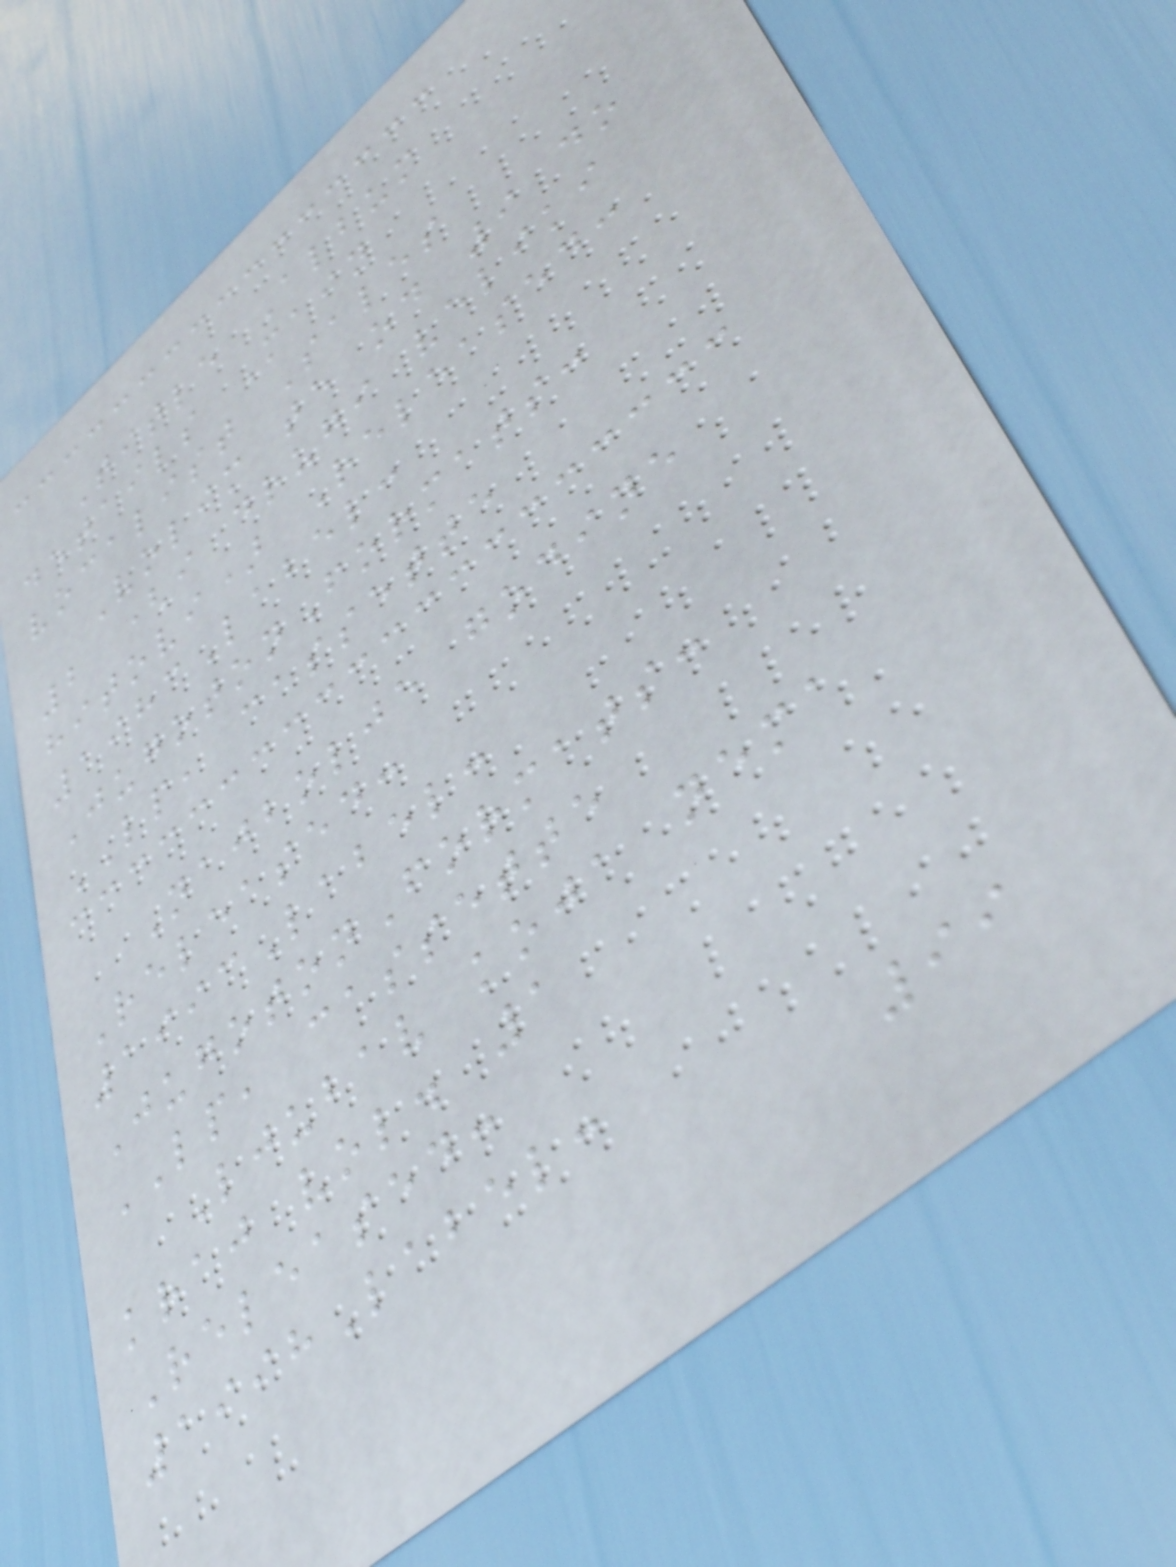Title Album
details Main
vocalist Sales
Volim te od 9 do
2 (i drugi veliki
hitovi) Released:
1983Label:
JugotonFormats:
LP, cassette
Najbolje godine
Released:
1993Label:
JugotonFormats:
LP, cassette
Ljubav koja nema
kraj vol. 1
Released:
1998Label:
99
